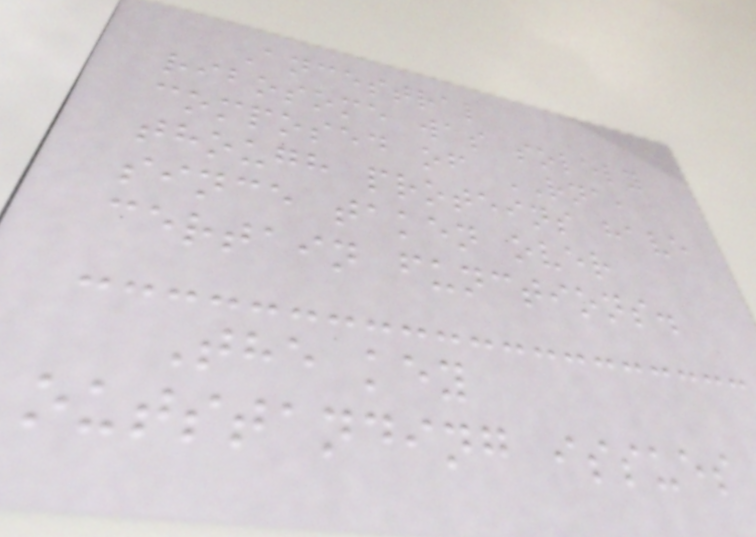Ancestral
ribosome was solely
composed of RNA,
though proteins have
since taken over
certain functions.
The key
outstanding issues
